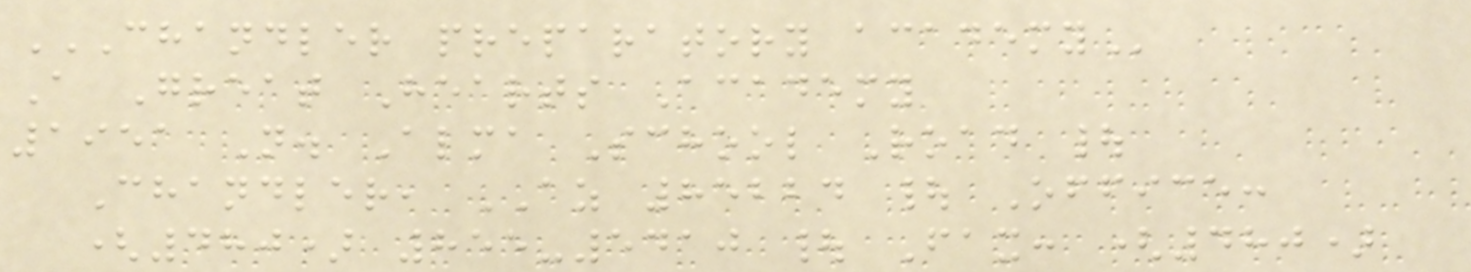CHANDLER PREPARATORY ACADEMY
A Great Hearts Academy
1951 N. Alma School Road |
Chandler, AZ 85224 | Office:
(480) 855-5410 | Fax: (480)
